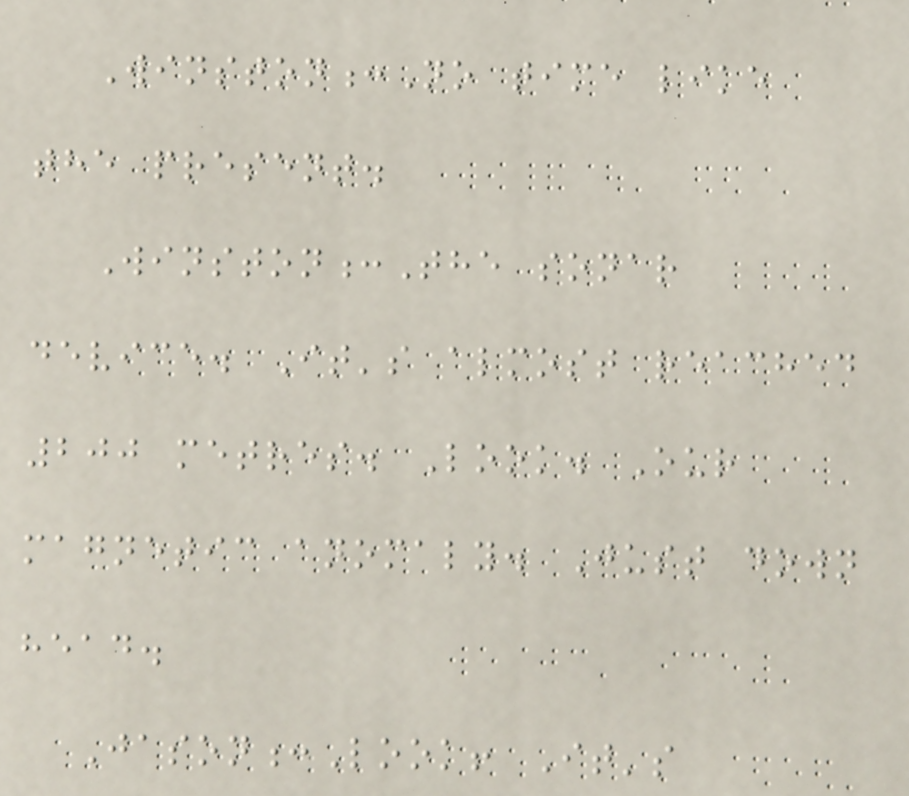Winston:No time like
the present.
Winston:The sonar
device. It's almost reached
200 metres. Look. Our
magnetic anomaly. Just down
head.
Jason:Look! It's
